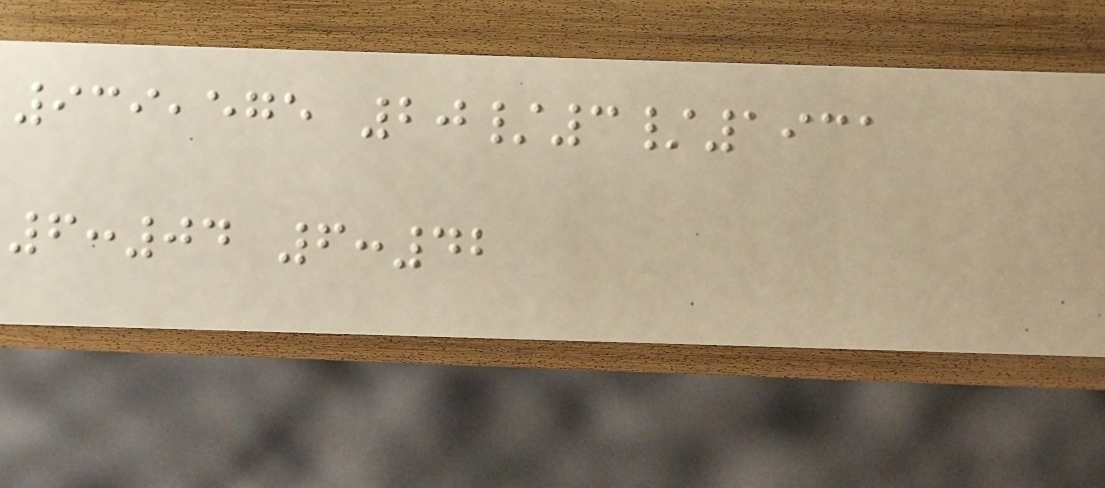939,575 20/3/1931
6:04 6:42
